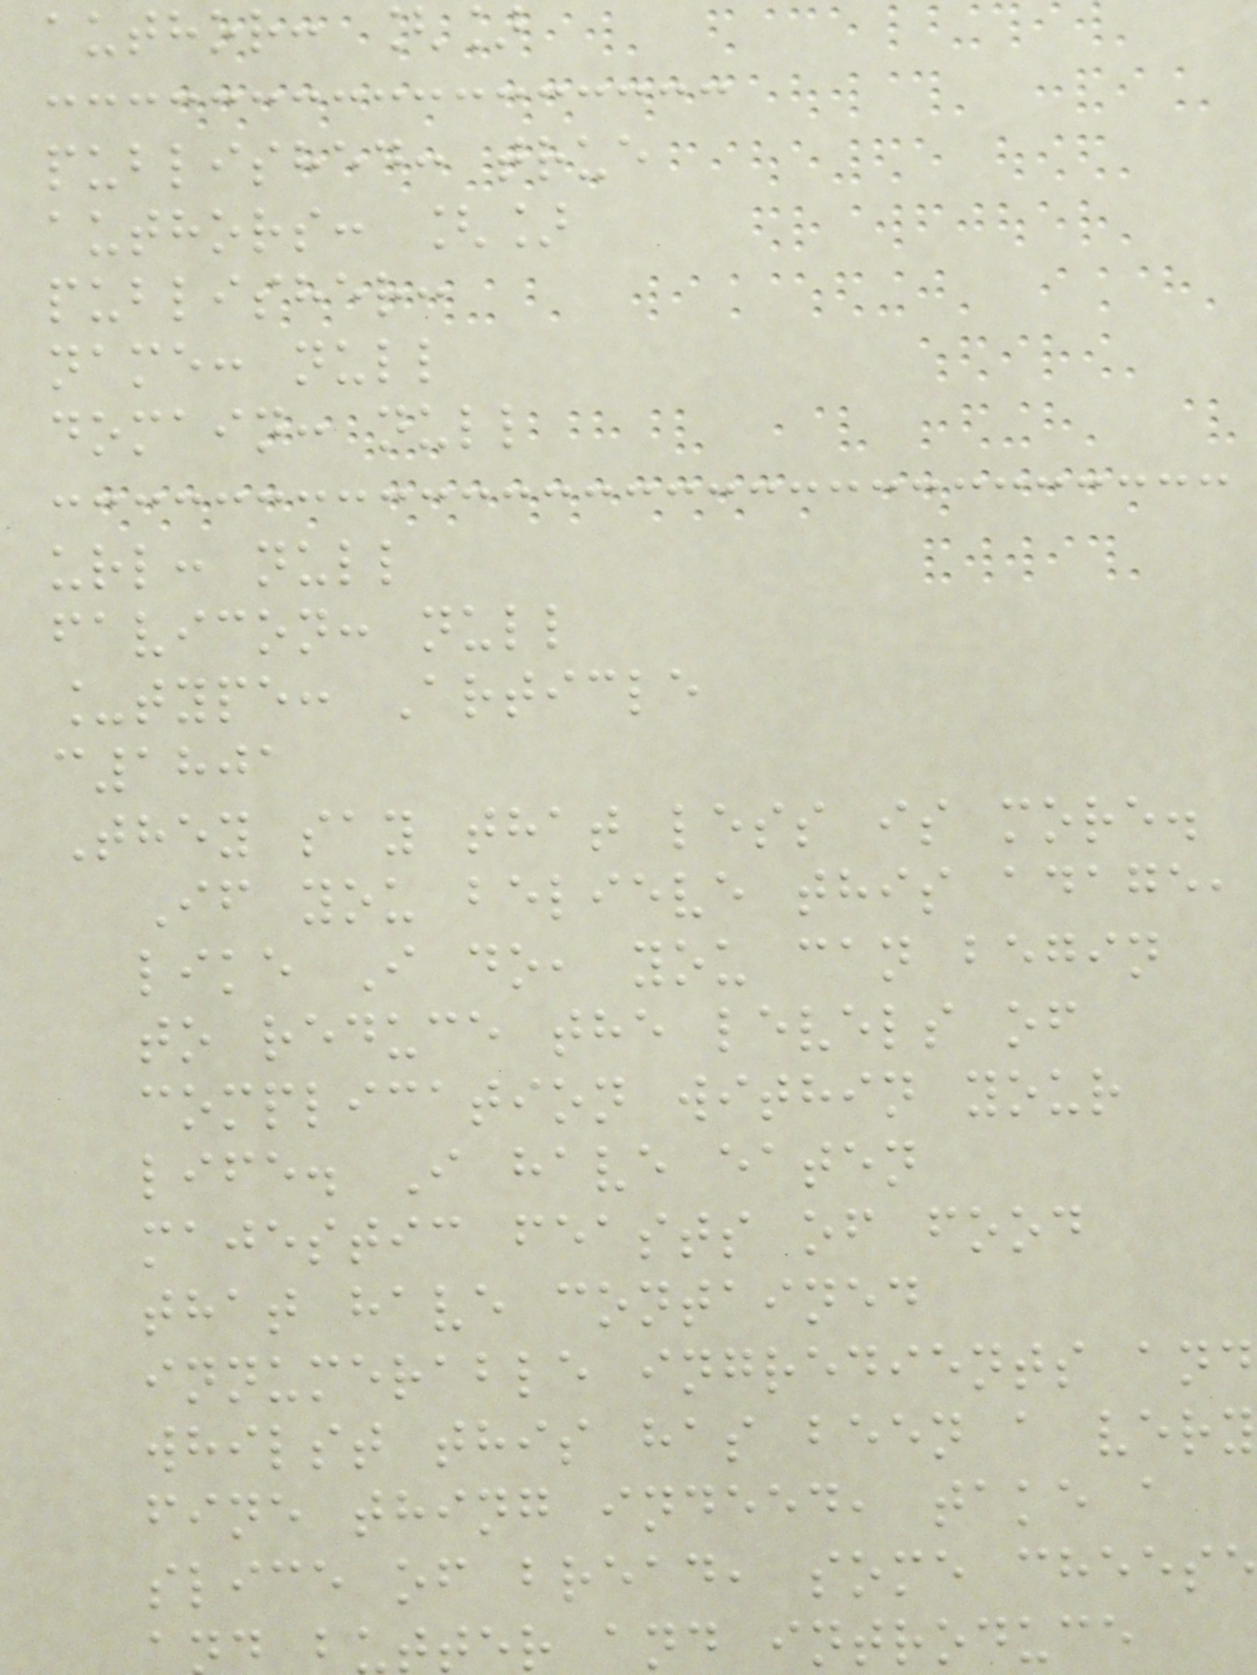author: []
published: true
authors: []
publisher:
name: null
domain: null
url: null
favicon: null
_type: Article
c1801
They say that less is more.
If you believe this adage,
like I do, you can begin
to reduce the levels of
complication within your
life. I have eaten
majestic feasts of food
that have contained
innumerable ingredients and
whilst this has been a very
fine thing indeed, take a
slice of bread, some cheese
tter and introduce
